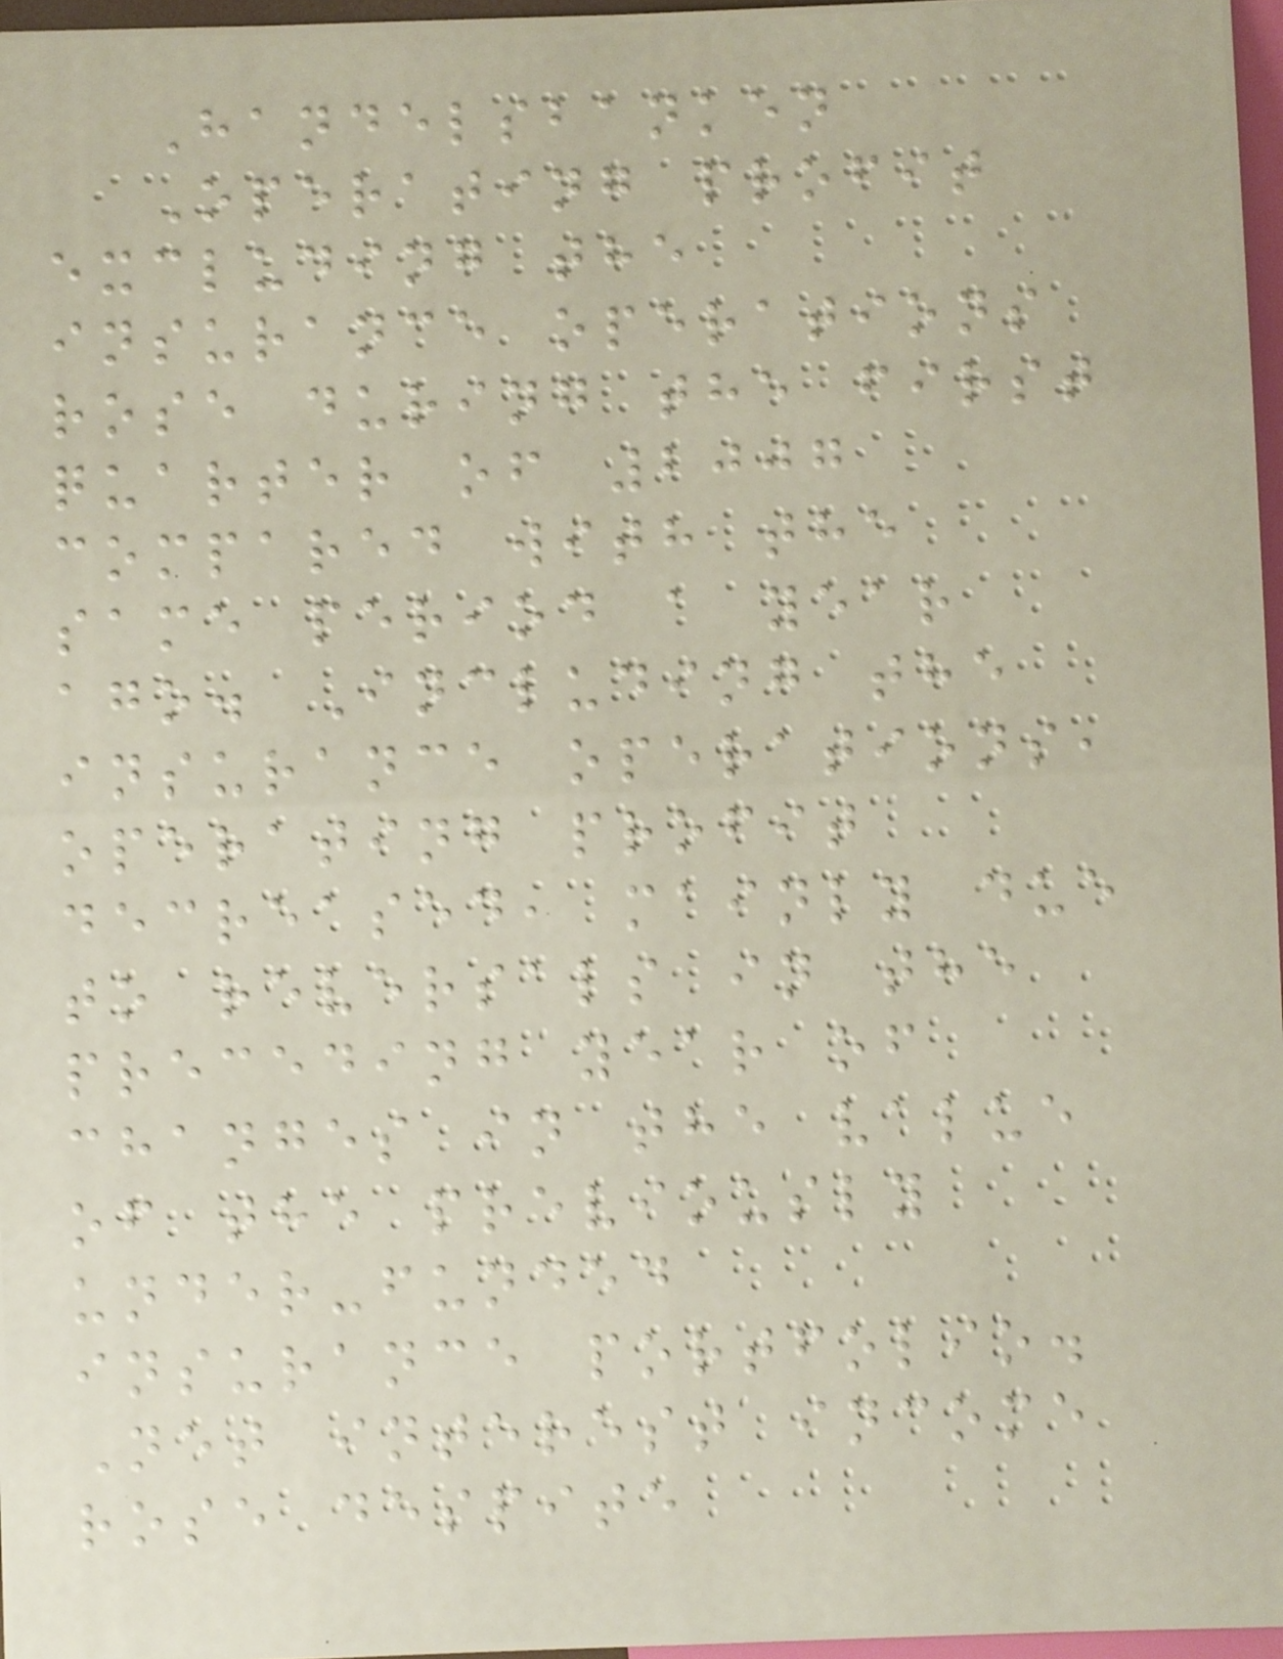Handelsbanken
Operating profit
excluding the
insurance operations
rose during the first
quarter of 2007
compared with the
same period a year
ago. Including the
insurance operations,
operating profit
decreased, mainly due
to reversals in the
preceding year of
changes in the value
of the previously
under-funded
insurance portfolio.
Net interest income
rose despite
